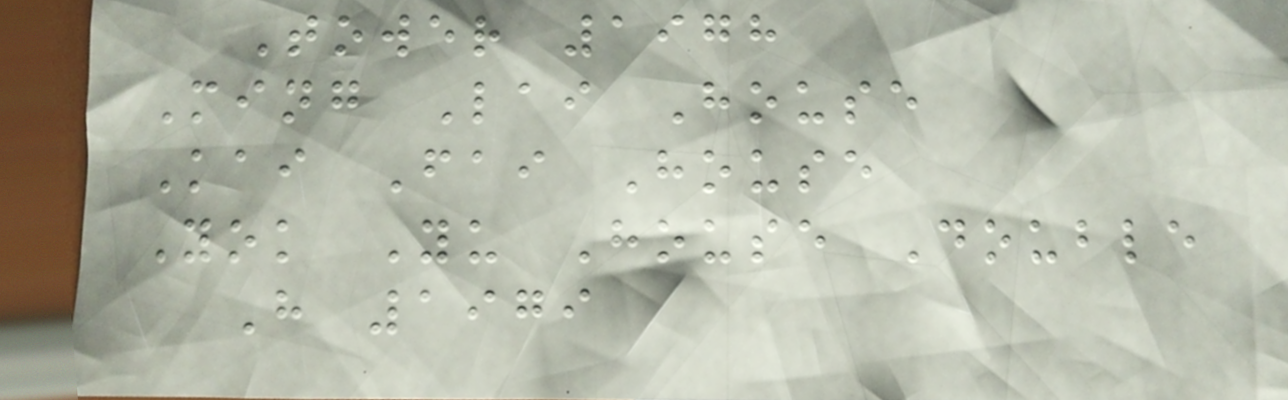Tower 1978
Ming Lai House
Kai Fai House
Yok Yu House Double
H 1979
